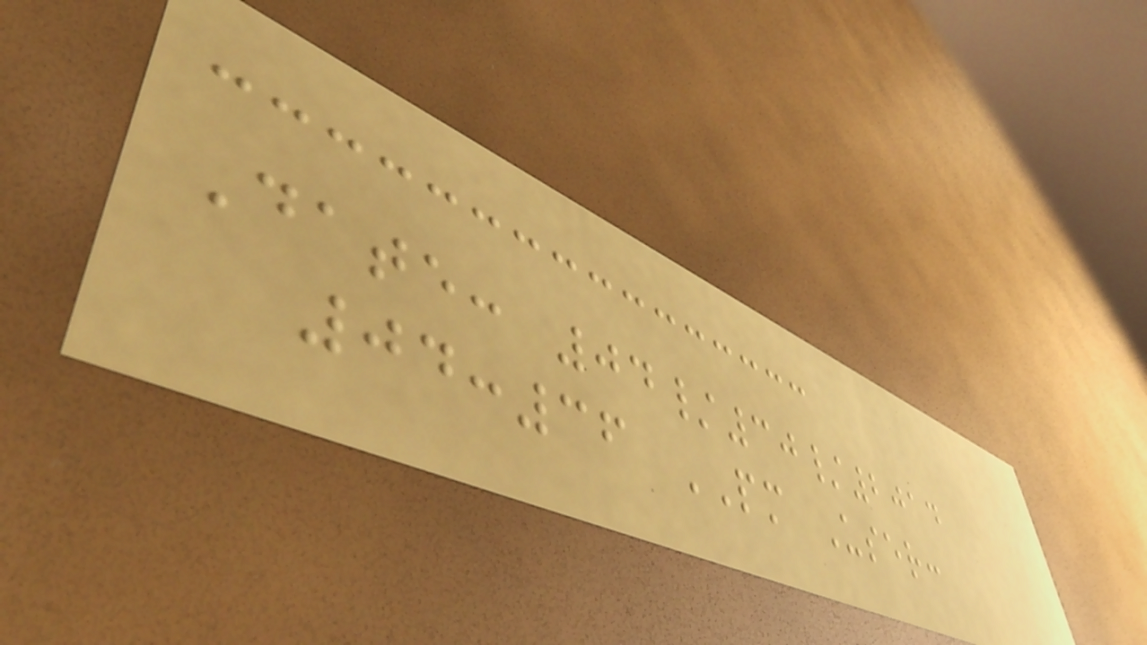Date: 04/30/2014
04:36 PM User:
